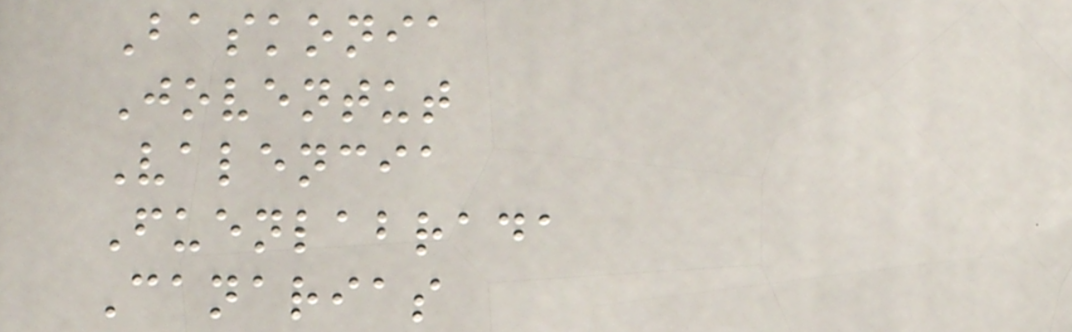Baskonia
Joventut
Valencia
Fuenlabrada
Canarias
